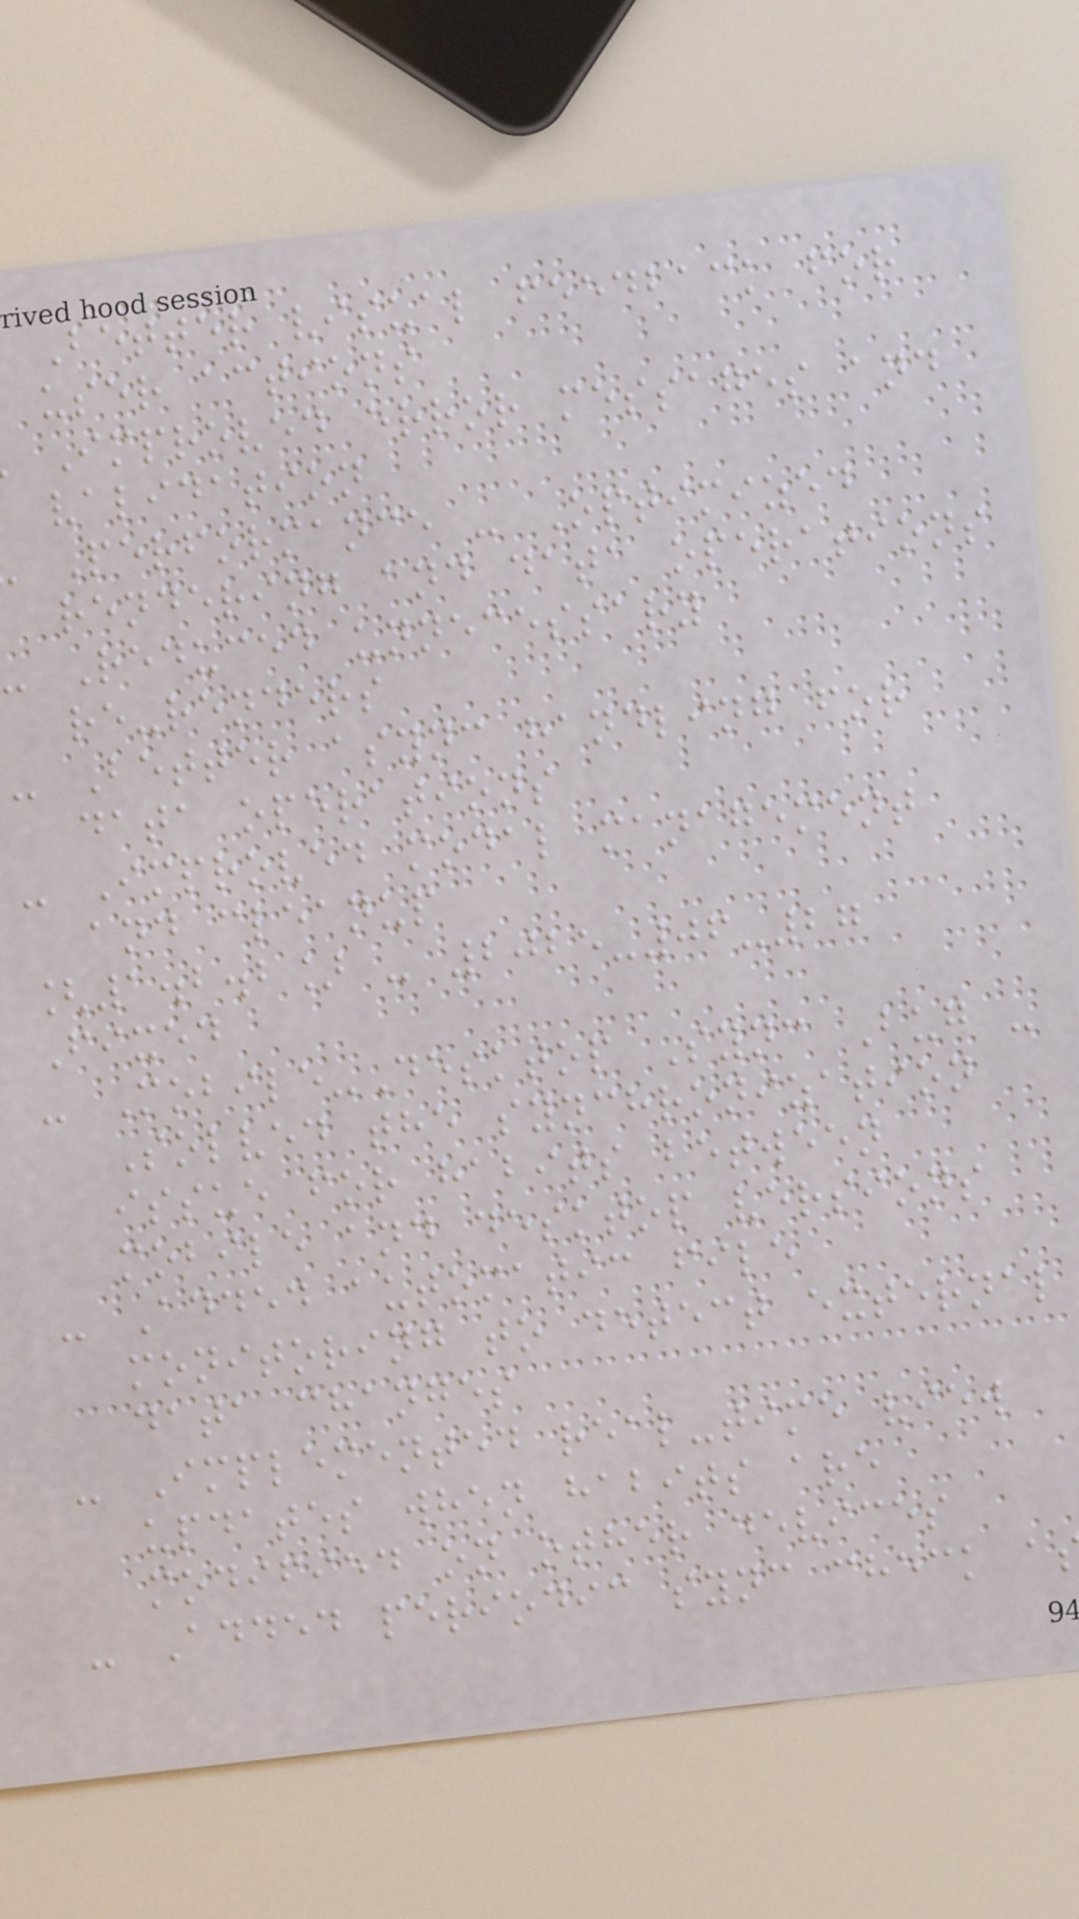Better visual feedback for
user actions
Improved error messages and
validation
Performance - Optimized
rendering and data operations
Reduced unnecessary
re-renders
- Better async handling for
data operations
- Improved modal management
and cleanup
[1.2.2] - 2025-06-27
Fixed
- Mobile-Desktop Sync Bug -
Solved the synchronization
issue for habits between
mobile and desktop versions
- Added automatic file
monitoring to detect external
data changes
- Implemented real-time view
updates when habits are
modified on other devices
- Added periodic sync check a
